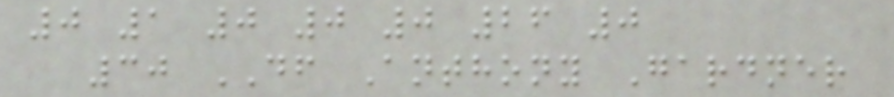0 1 0 0 0 26 0
30 DF Anthony Gardner
